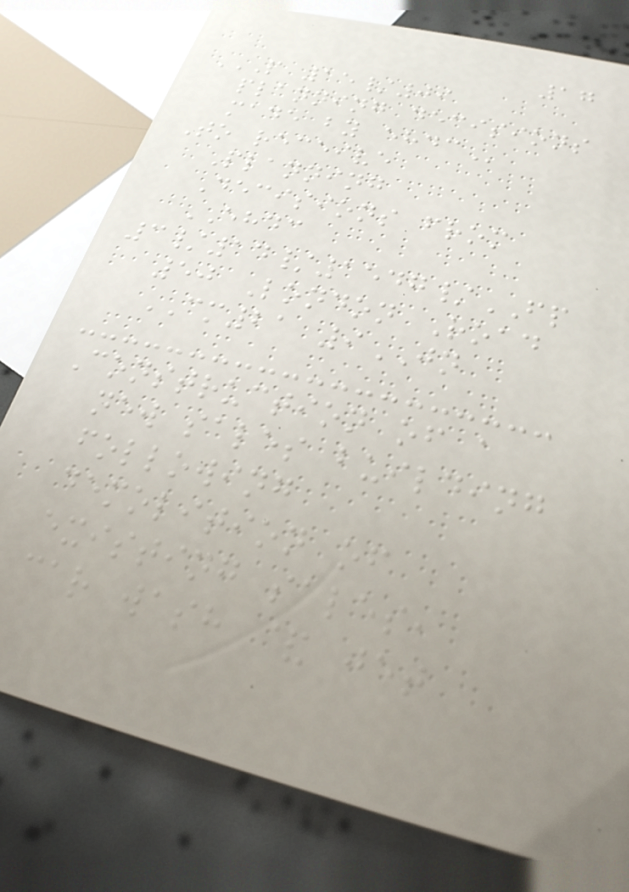17
P 15/09
PLANNING DECISIONS
MADE BY EHDC
To receive
Planning
Decisions from
EHDC
3/14/1547/FP
50 London Road
CM21 9JN
Construction of a
new sales building
following
demolition of
existing sales,
car wash & jet
